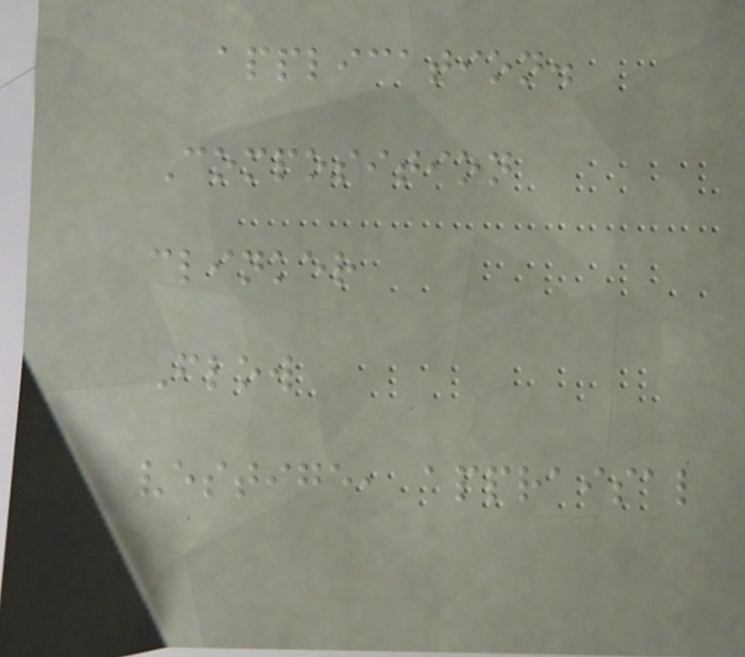application.
Composition
clinker
Flow
vestige, appraisal
